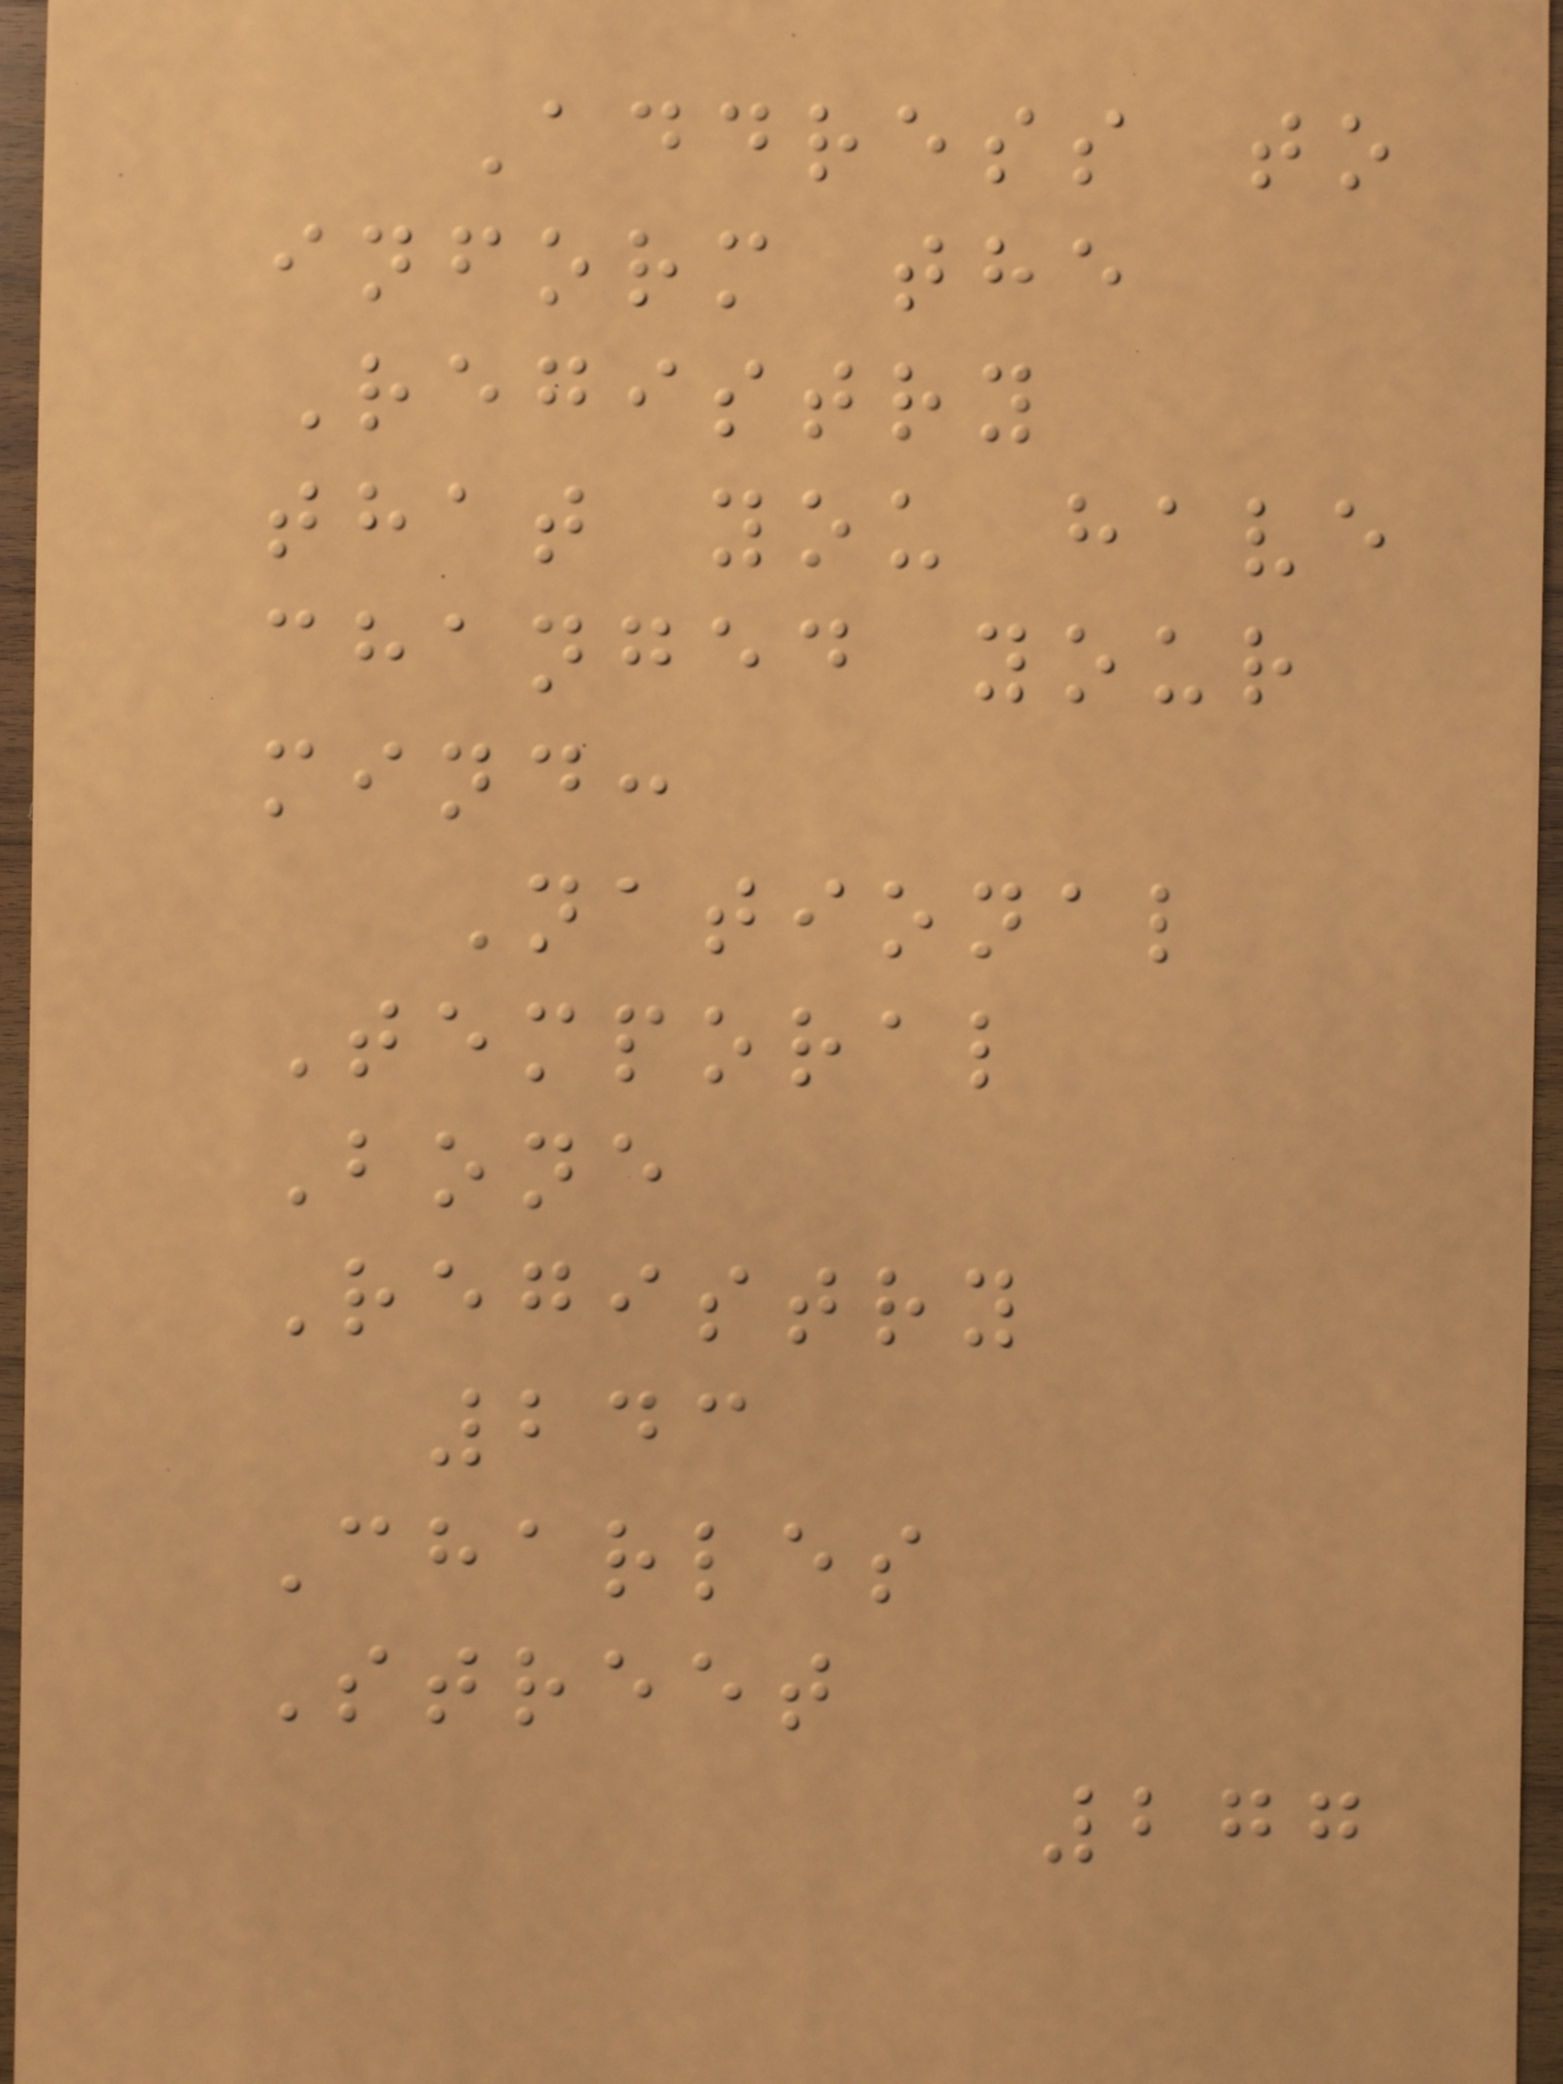Address to
inform the
Registry
that you have
changed your
mind:
National
Temporal
Bone
Registry
243
Charles
Street
277
